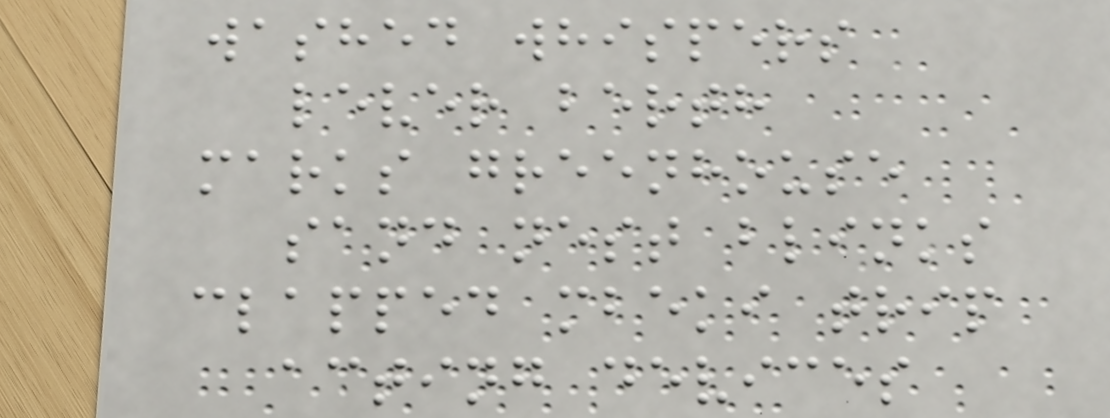washed whispers
lever berth
marks greenhouse
sand nest blinks
clapped mbeki trip
acting devices
